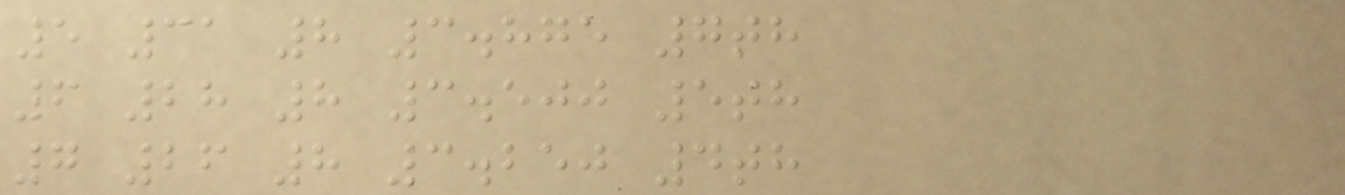5 31 8 3.875 7th
6 28 8 3.500 5th
7 26 8 3.250 4th
